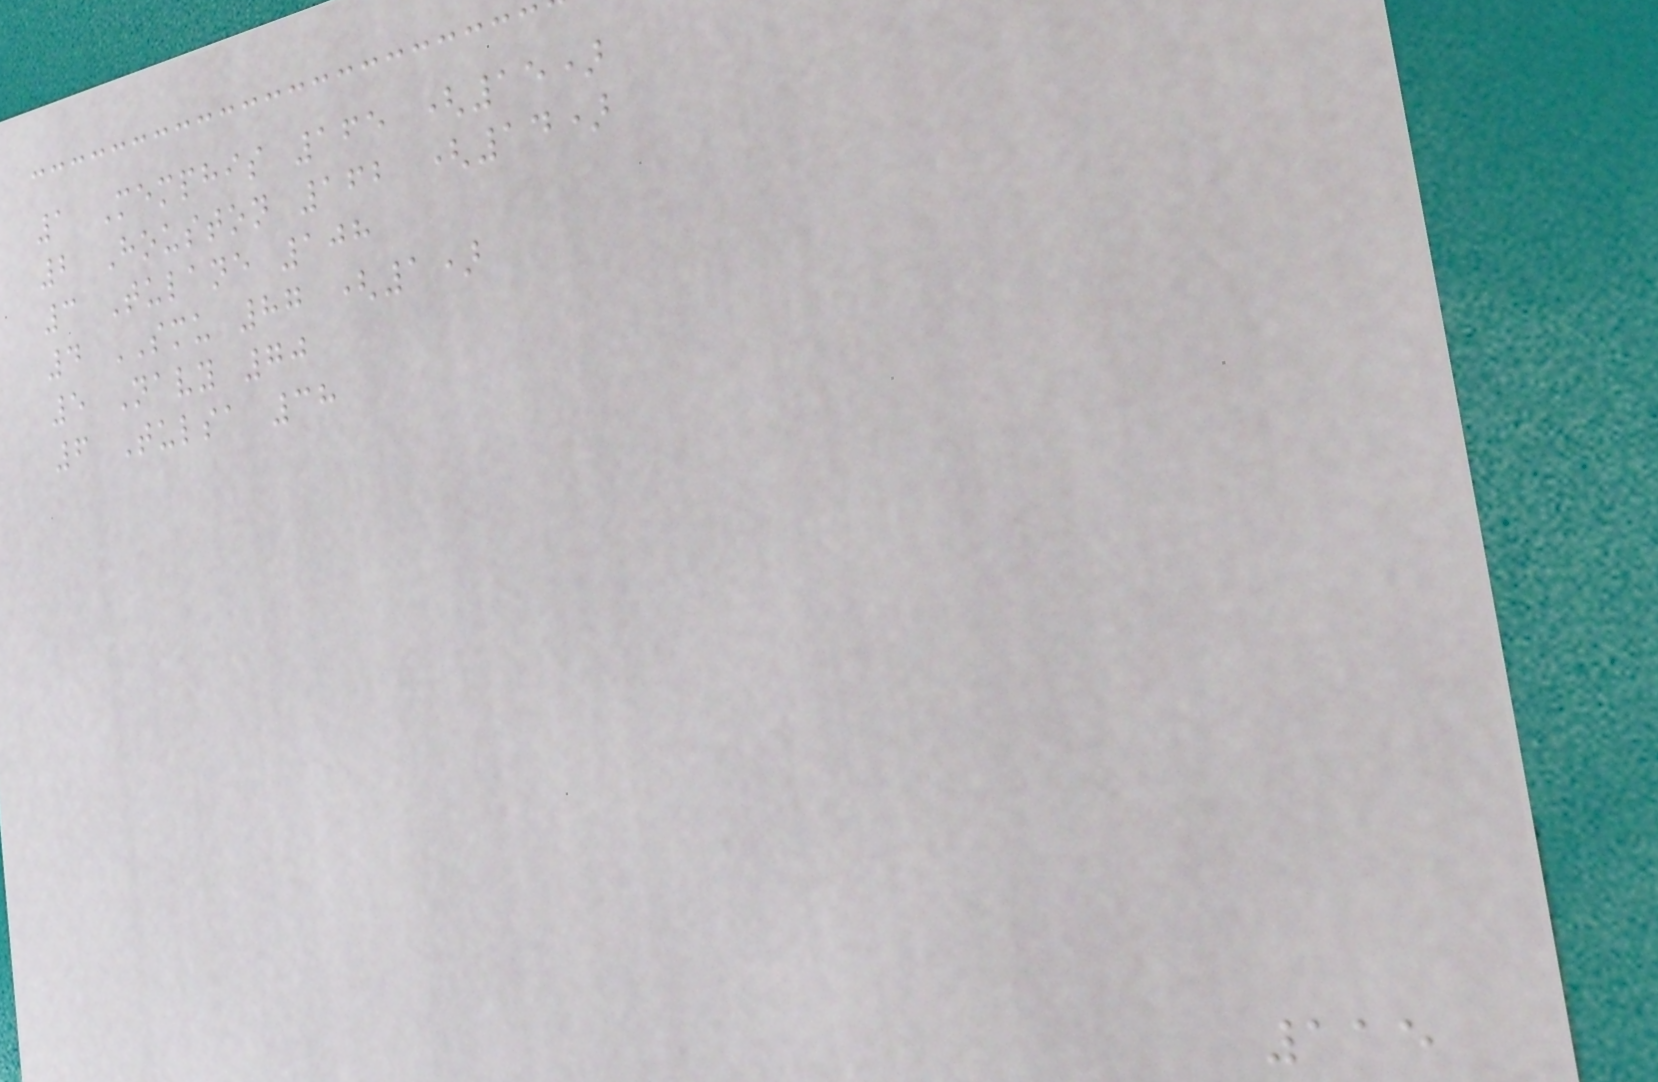1 Memphis 165 (15)
2 Houston 162 (14)
3 Tulane 108
4 SMU 87 (1)
5 Navy 70
6 Tulsa 38
115
